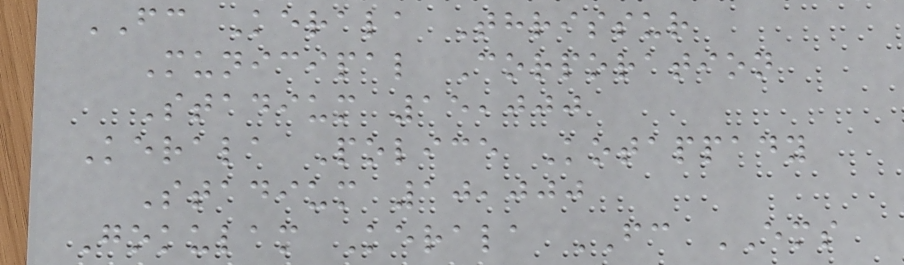FC Kerala Thrissur
Municipal Corporation
Stadium 15,000
Kerala Police Kotappady
Stadium 10,000
Gokulam Kerala FC EMS
